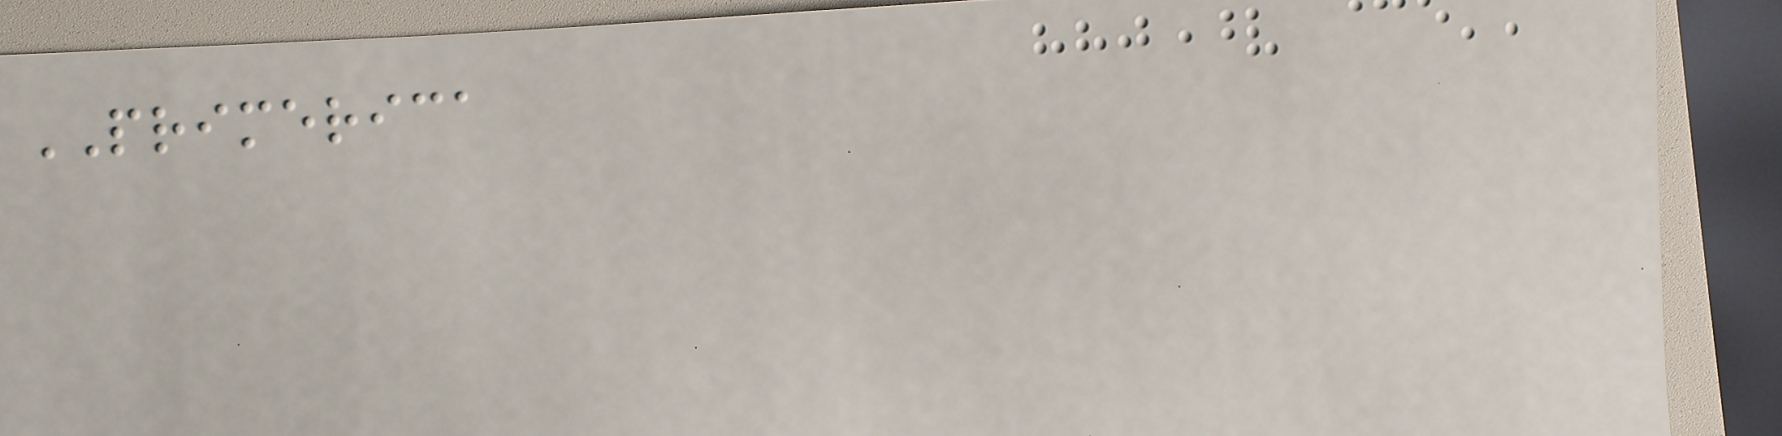PRIMERICA
